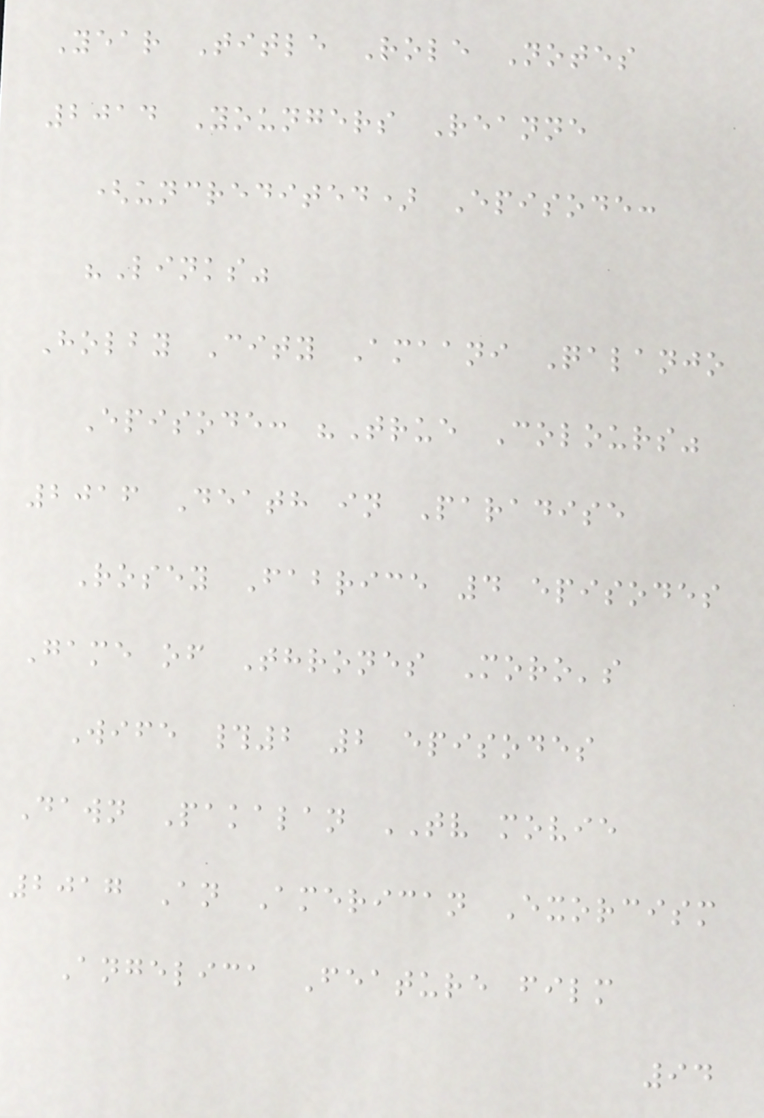Year Title Role Notes
2014 Youngers Reanne
(uncredited) Episode:
"Links"
Holby City Amaani Qalanjo
Episode: "True Colours"
2016 Death in Paradise
Rosey Fabrice 4 episodes
Game of Thrones Moro's
Wife #2 2 episodes
Dawn Pakalan TV movie
2017 An American Exorcism
Angelica Feature film
94
